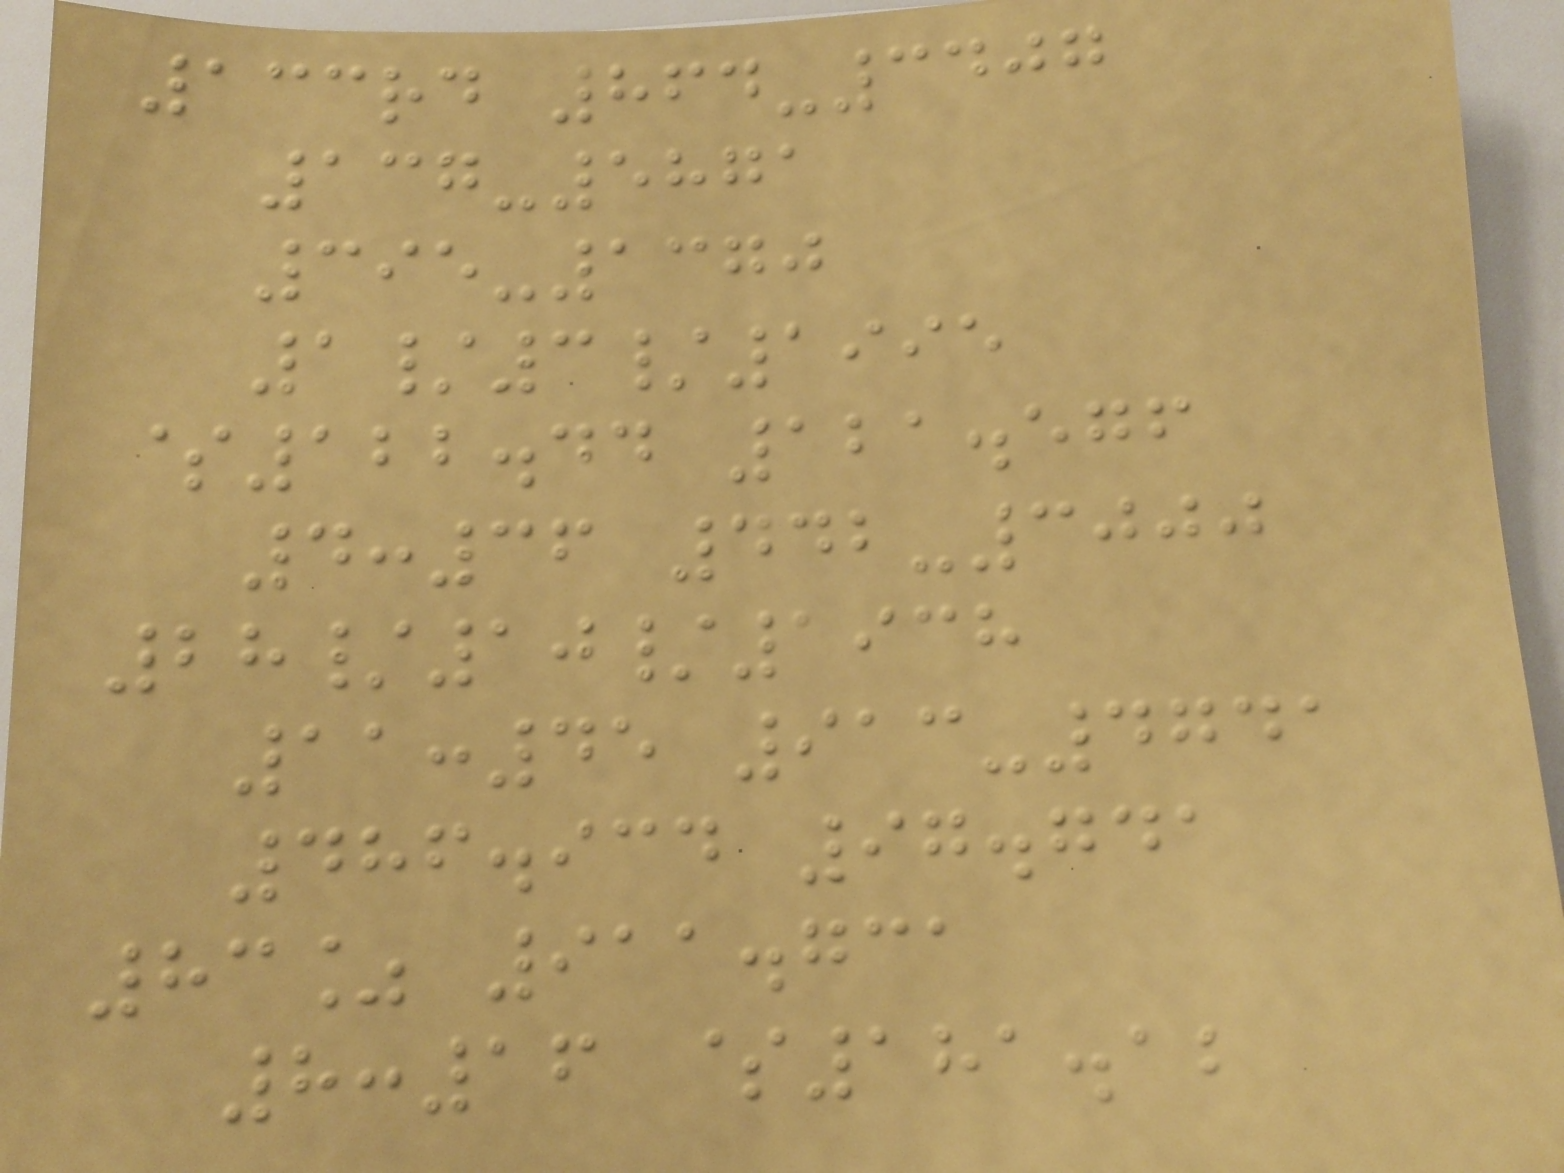133rd 864-3407
137-5871
395-1370
1/3/1995
$122.44 121.576
4:36 442-3000
28/10/1938
11:45 913-4741
486.934 97.741
83% 911.731
8:16 $181.12
